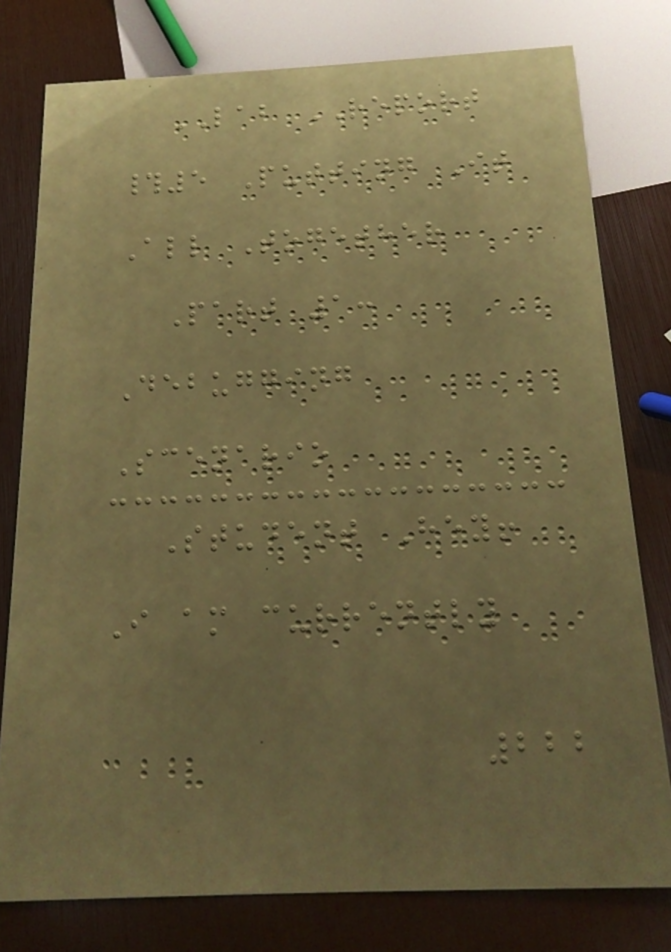LAB REPORT
#5 Putting It
All Together
Part 1:
Debugging
Scenario
Student Hey!
I am currently
222
